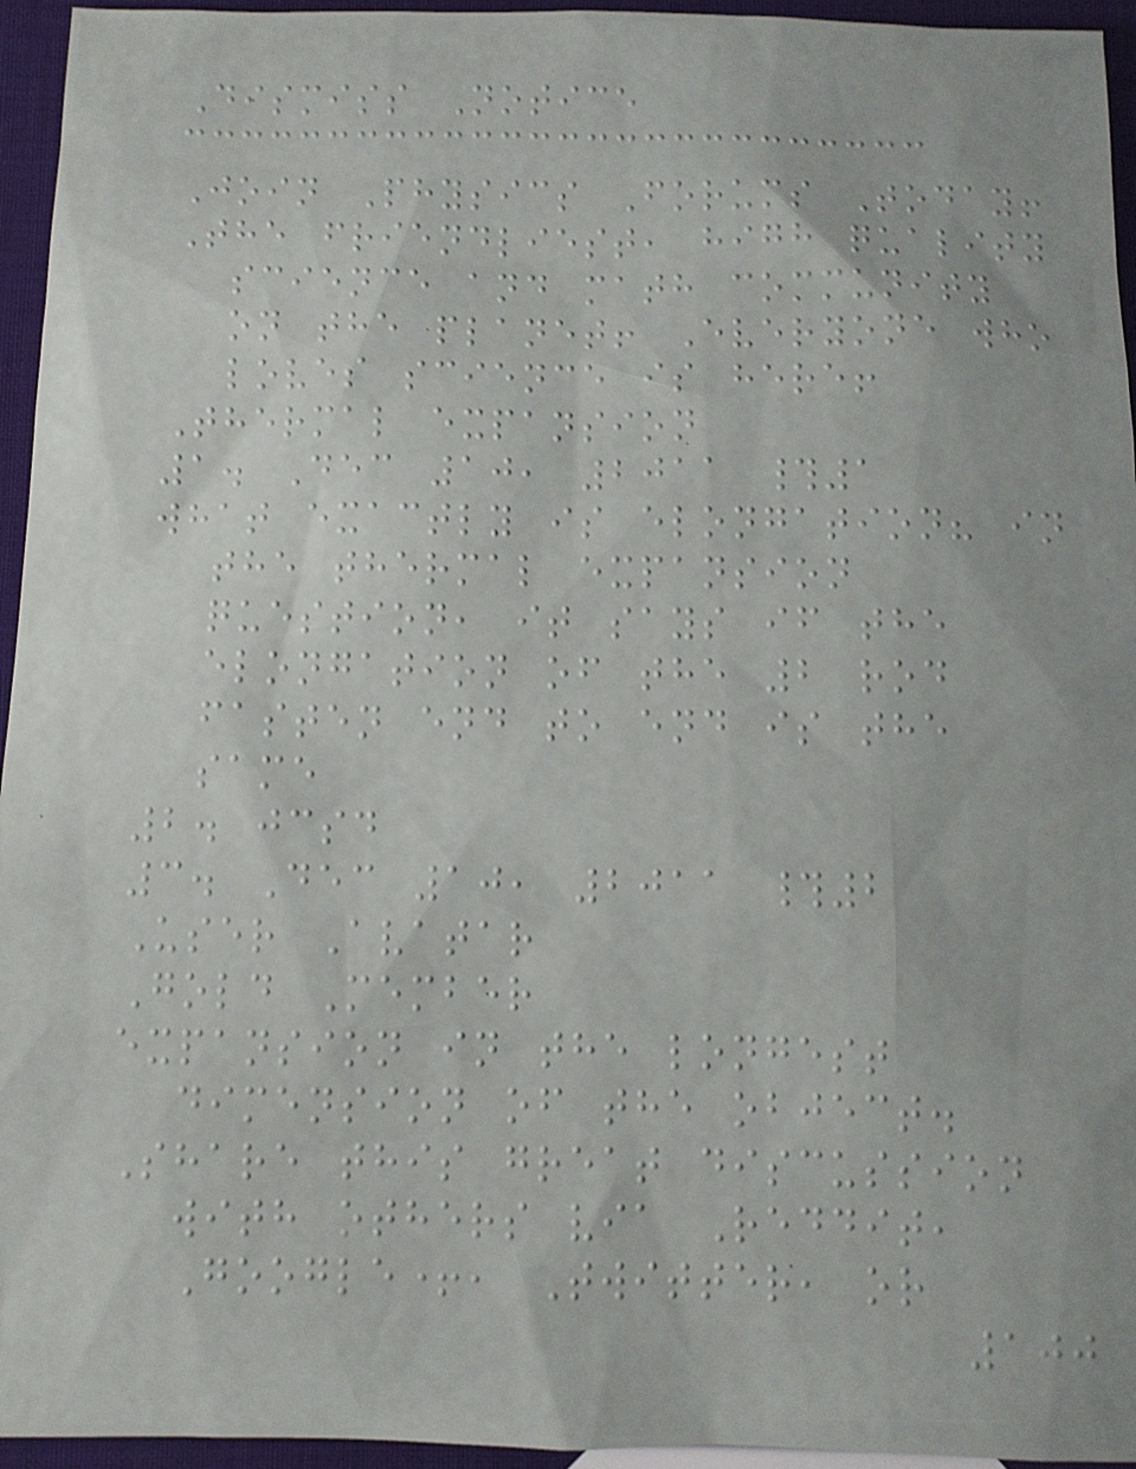Dismiss Notice
Join Physics Forums Today!
The friendliest, high quality
science and math community
on the planet! Everyone who
loves science is here!
Thermal expansion
1. Dec 10, 2011 #1
what exactly is elongation? in
the thermal expansion
question, it says if the
elongation of the 2 rod
fasten end to end is the
same
2. jcsd
3. Dec 10, 2011 #2
User Avatar
Gold Member
expansion in the longest
dimension of the object.
Share this great discussion
with others via Reddit,
Google+, Twitter, or
100
